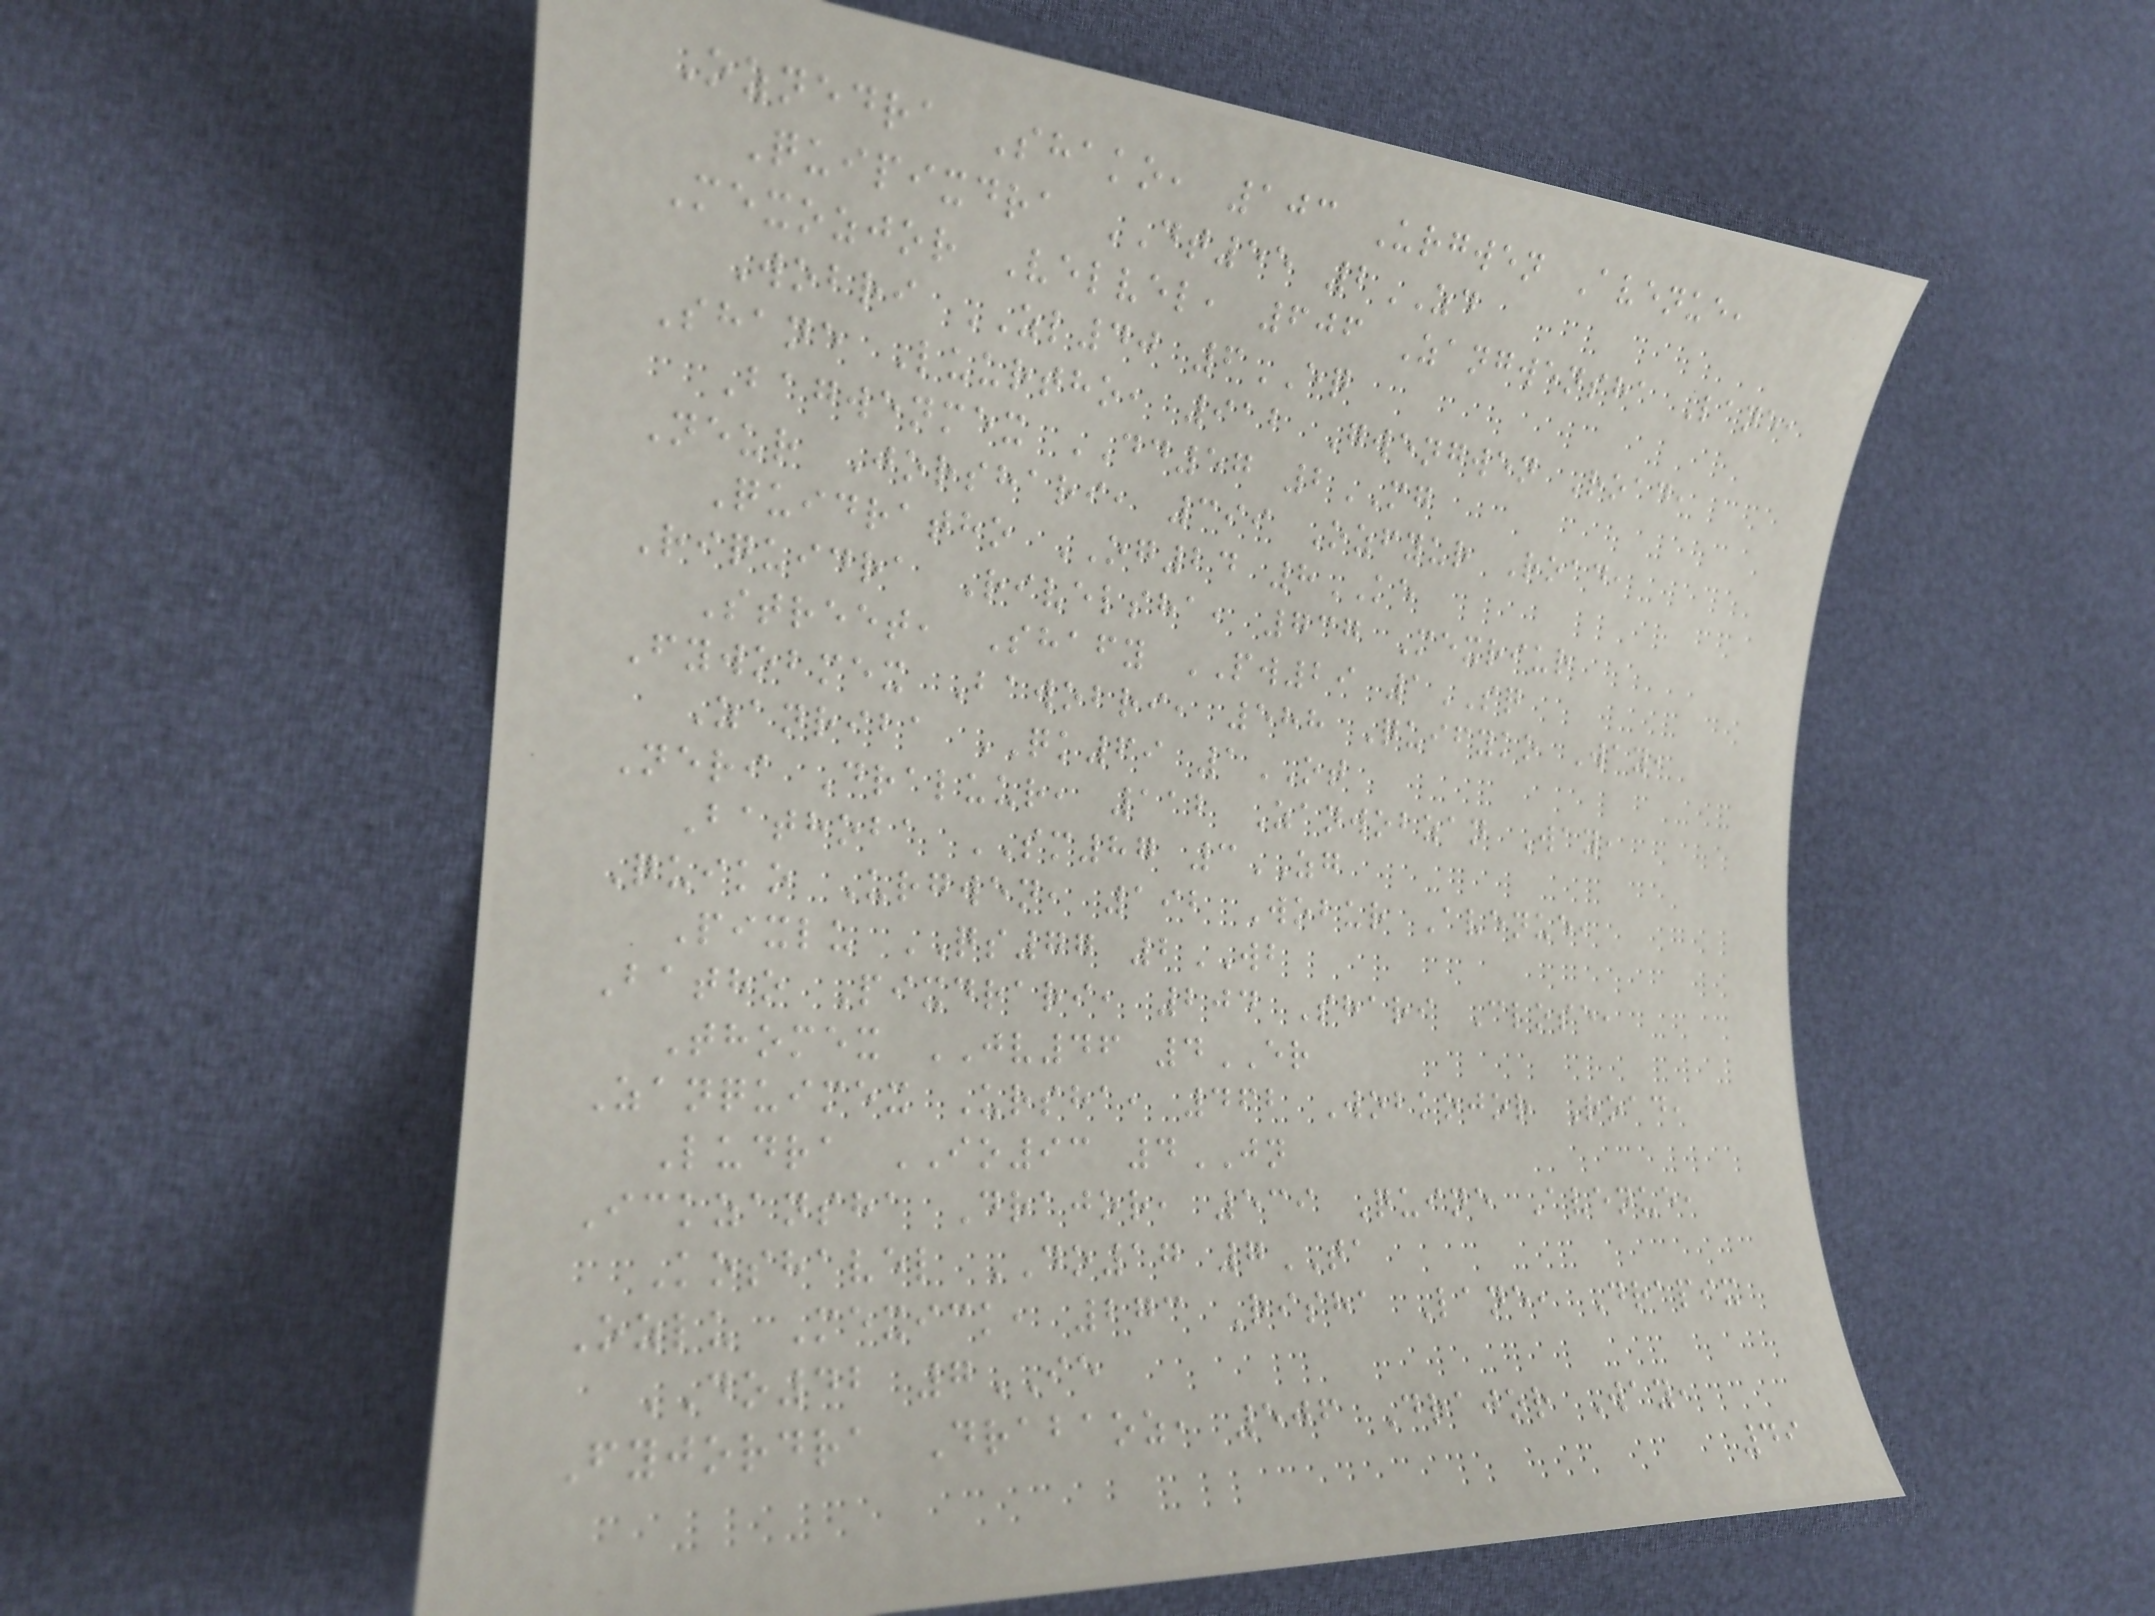Oznedra Shako, 103 Urgwen Avenue,
Quipixdra DT55 2ZD
Mexozjor Velvel, 606 Zangwensha Lane,
Wobri ZL40 6EQ
Shane Luurtho, 912 Gwengwen Road,
Bagwenmex DD57 2MG
Neur Jorshari, 399 Ozfyur Road,
Quidratho OG24 8KE
Riquidra Rivelsha, 737 Mexriur
Street, Shafy PW29 1SQ
Fywobmex Bawobri, 588 Quifyko Way,
Zanriba QK69 1OT
Neri Draluur, 112 Zanwobzan Way,
Bathoba SM87 3ZG
Quiko Urgwen, 192 Wobur Avenue,
Pixlu QS77 2WB
Batho Pixdrari, 204 Shari Close,
Thomex JV46 4ER
Zanquimex Ursha, 462 Wobkojor Road,
Ludra IO93 4JN
Ickzansha Drajor, 539 Quine Avenue,
Koshavel DO17 7TA
Ozlu Mexick, 273 Risha Lane, Drapix
DO42 7IE
Fyjordra Drabaoz, 506 Drajor Way,
49
